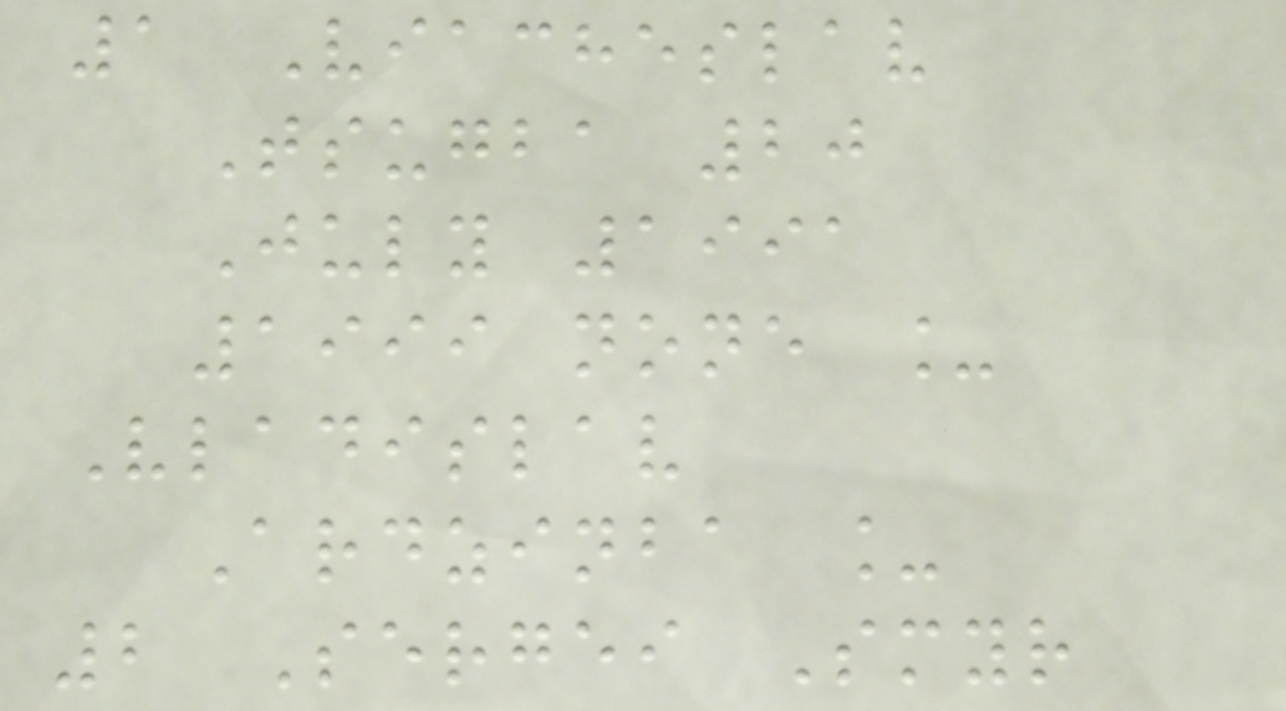1 Viacheslav
Tsugba 20
July 1991
1999 none _
Vladislav
Ardzinba _
2 Sergei Smyr
